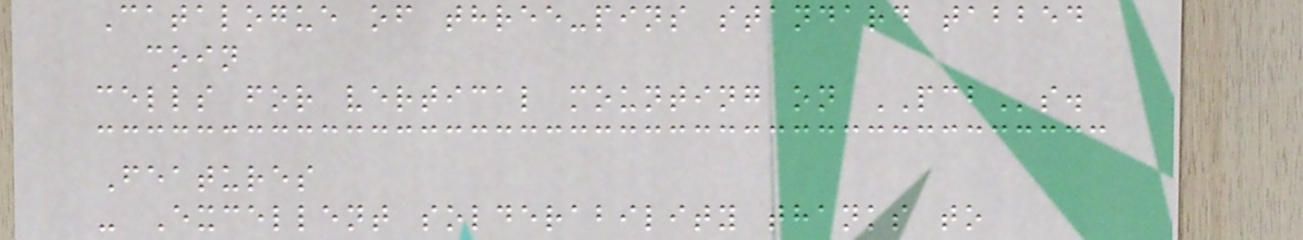Catalogue of three-pins standard tabbed
coin
cells for vertical mounting on PCBs.
Features
- Excellent solderability thanks to
